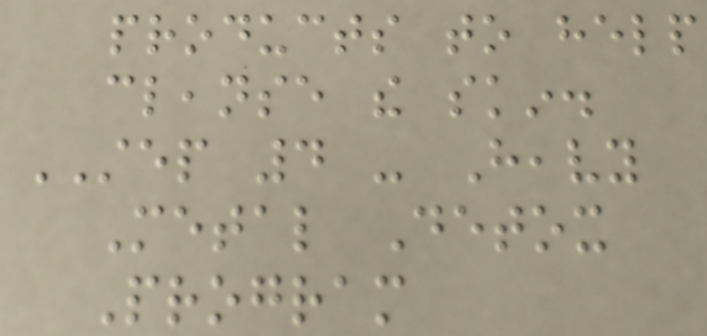products to help
cleanse the skin.
STEP 4 - Heavy
Metal Detox
Program
